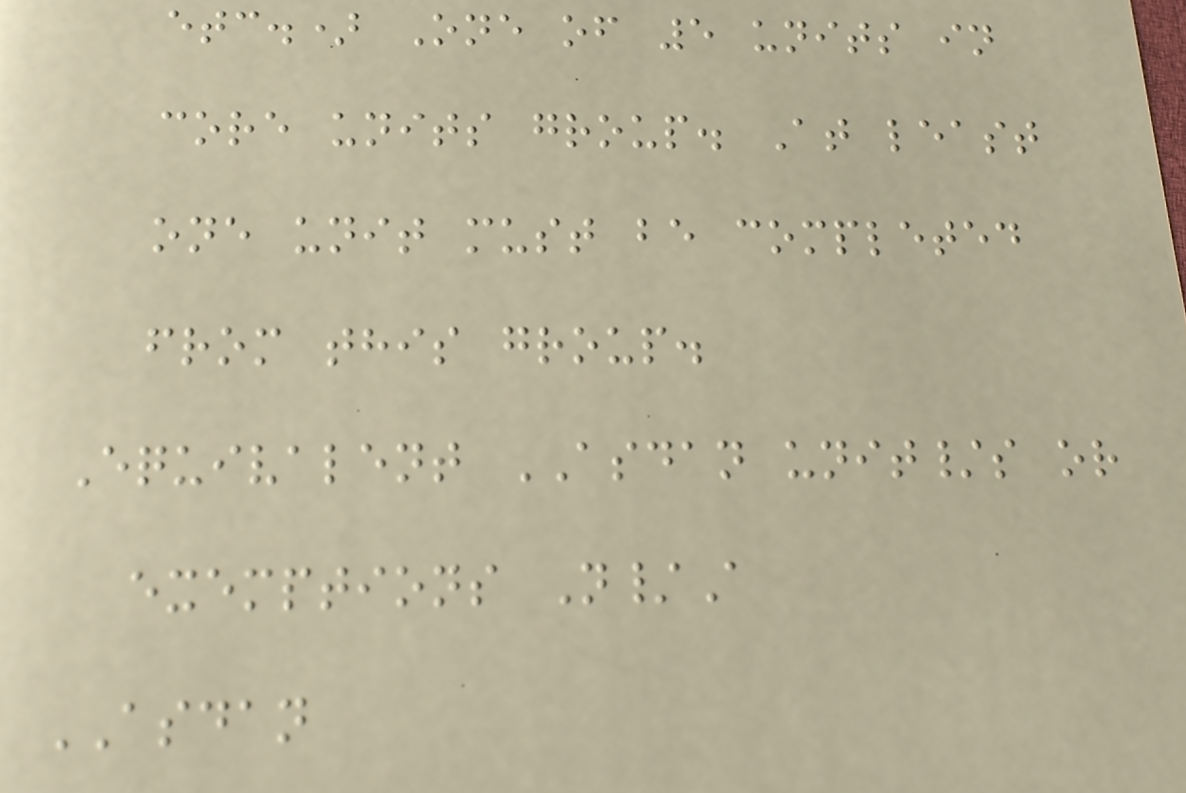etc.) One of 5 units in
core units group. At least
one unit must be completed
from this group.
Equivalent ASDAN unit/s or
exemptions N/A
ASDAN
